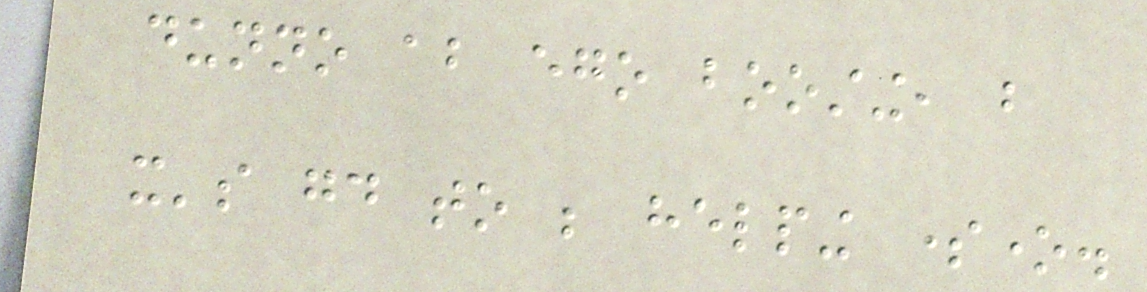dunno about ego boosting, but
it's good to be helping someone.
